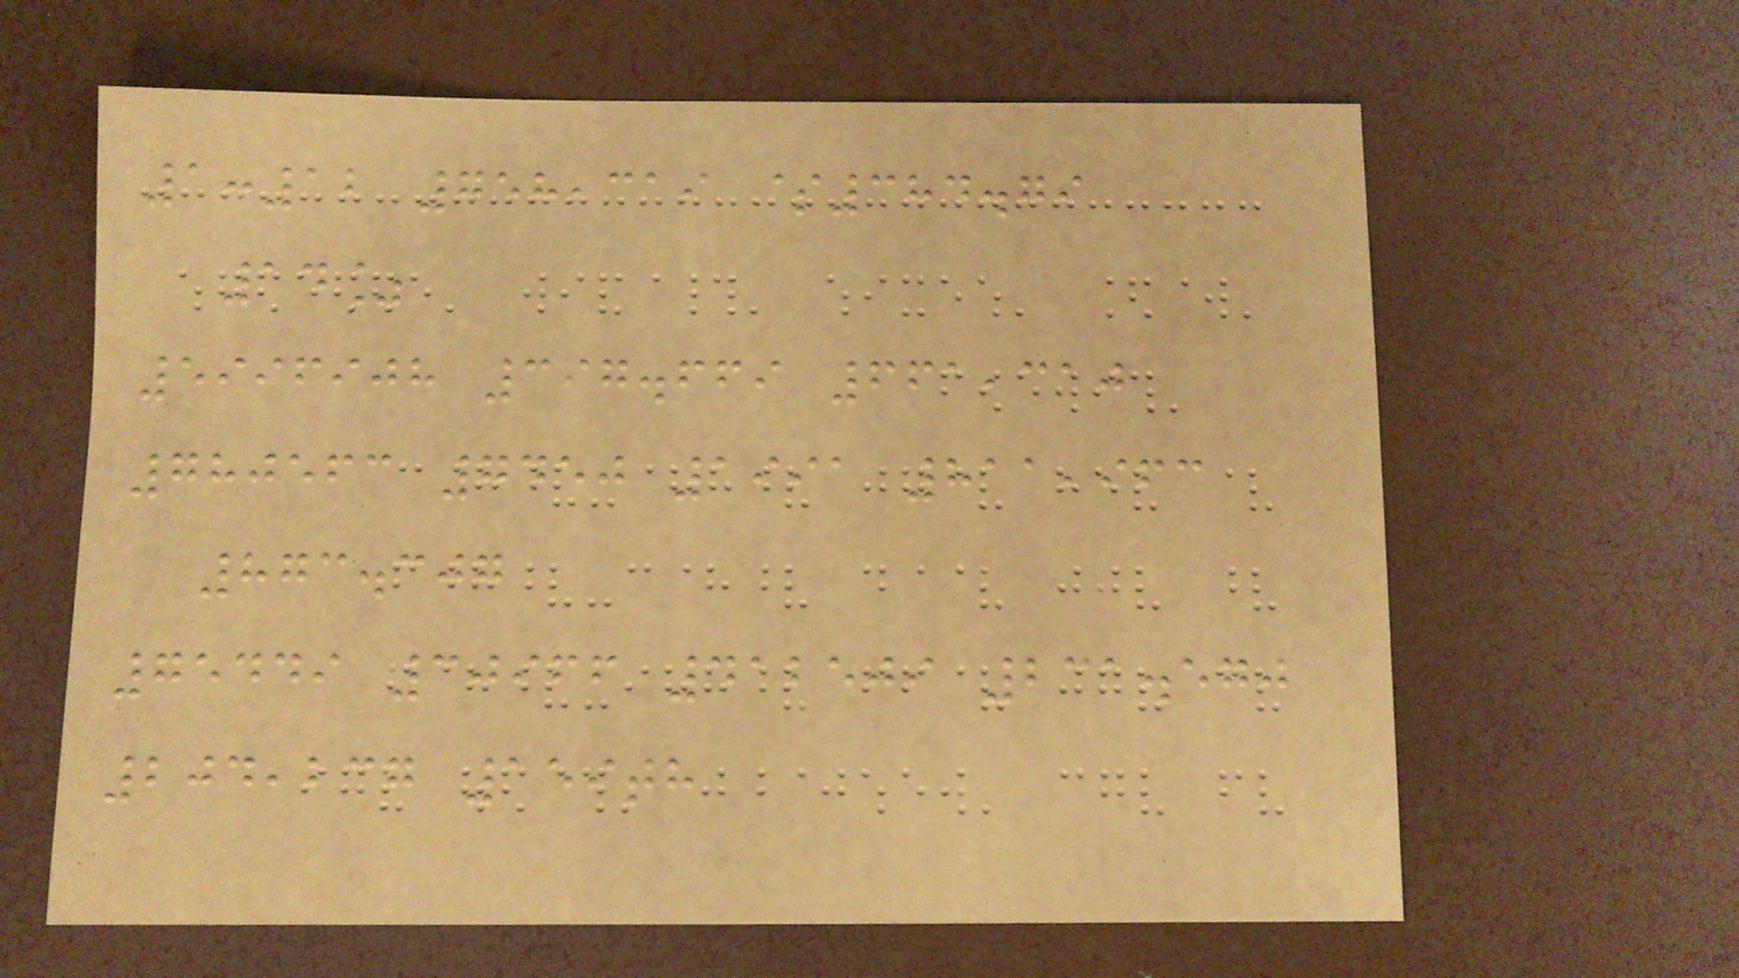1:12 758,319 $384.79
14%
5996908 397.669 661,310
780563 7450 1991 811,963
873.307
75449 30966 412509 231.570
204,237 159th
